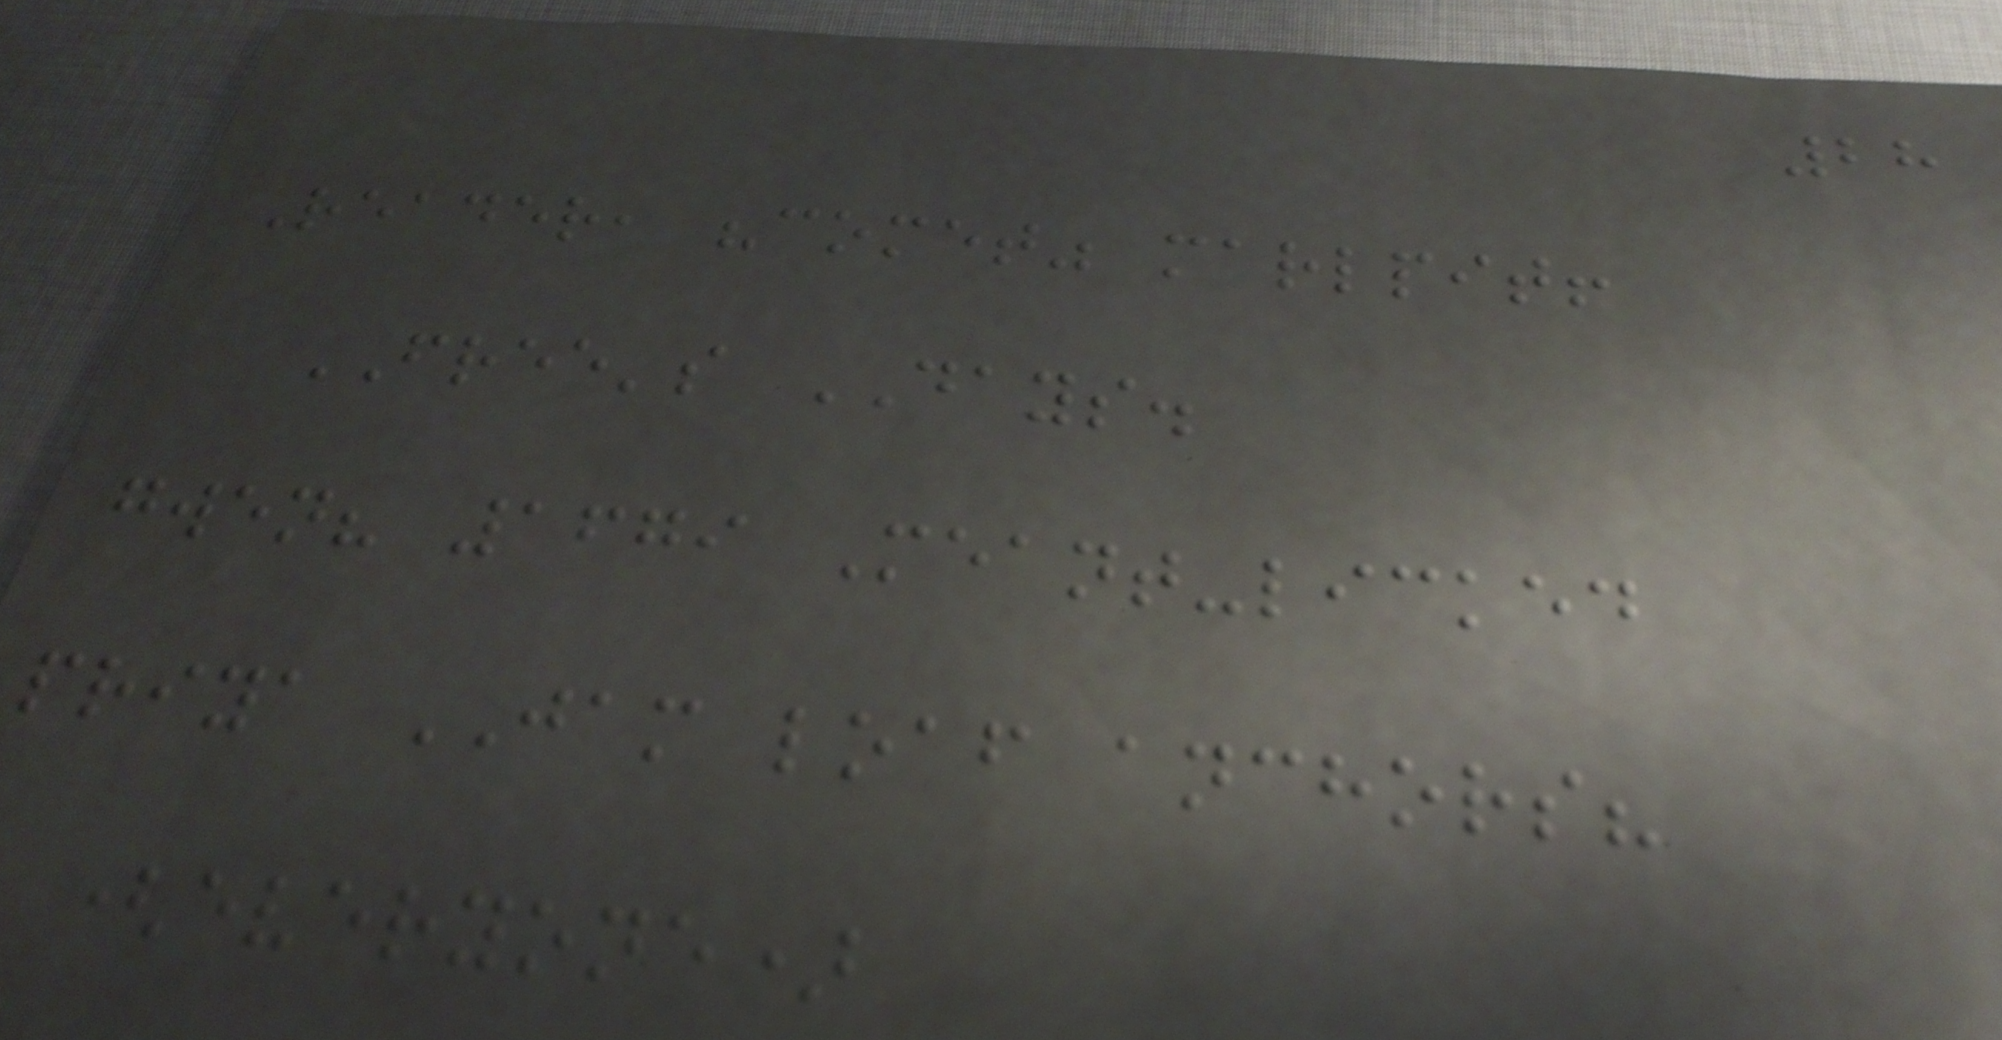28
Reader, "comet" marlpit!
FREE's DAYS.
gwen? 1679 Meant-licked
priya JAM loaf anchors?
(everyone)
